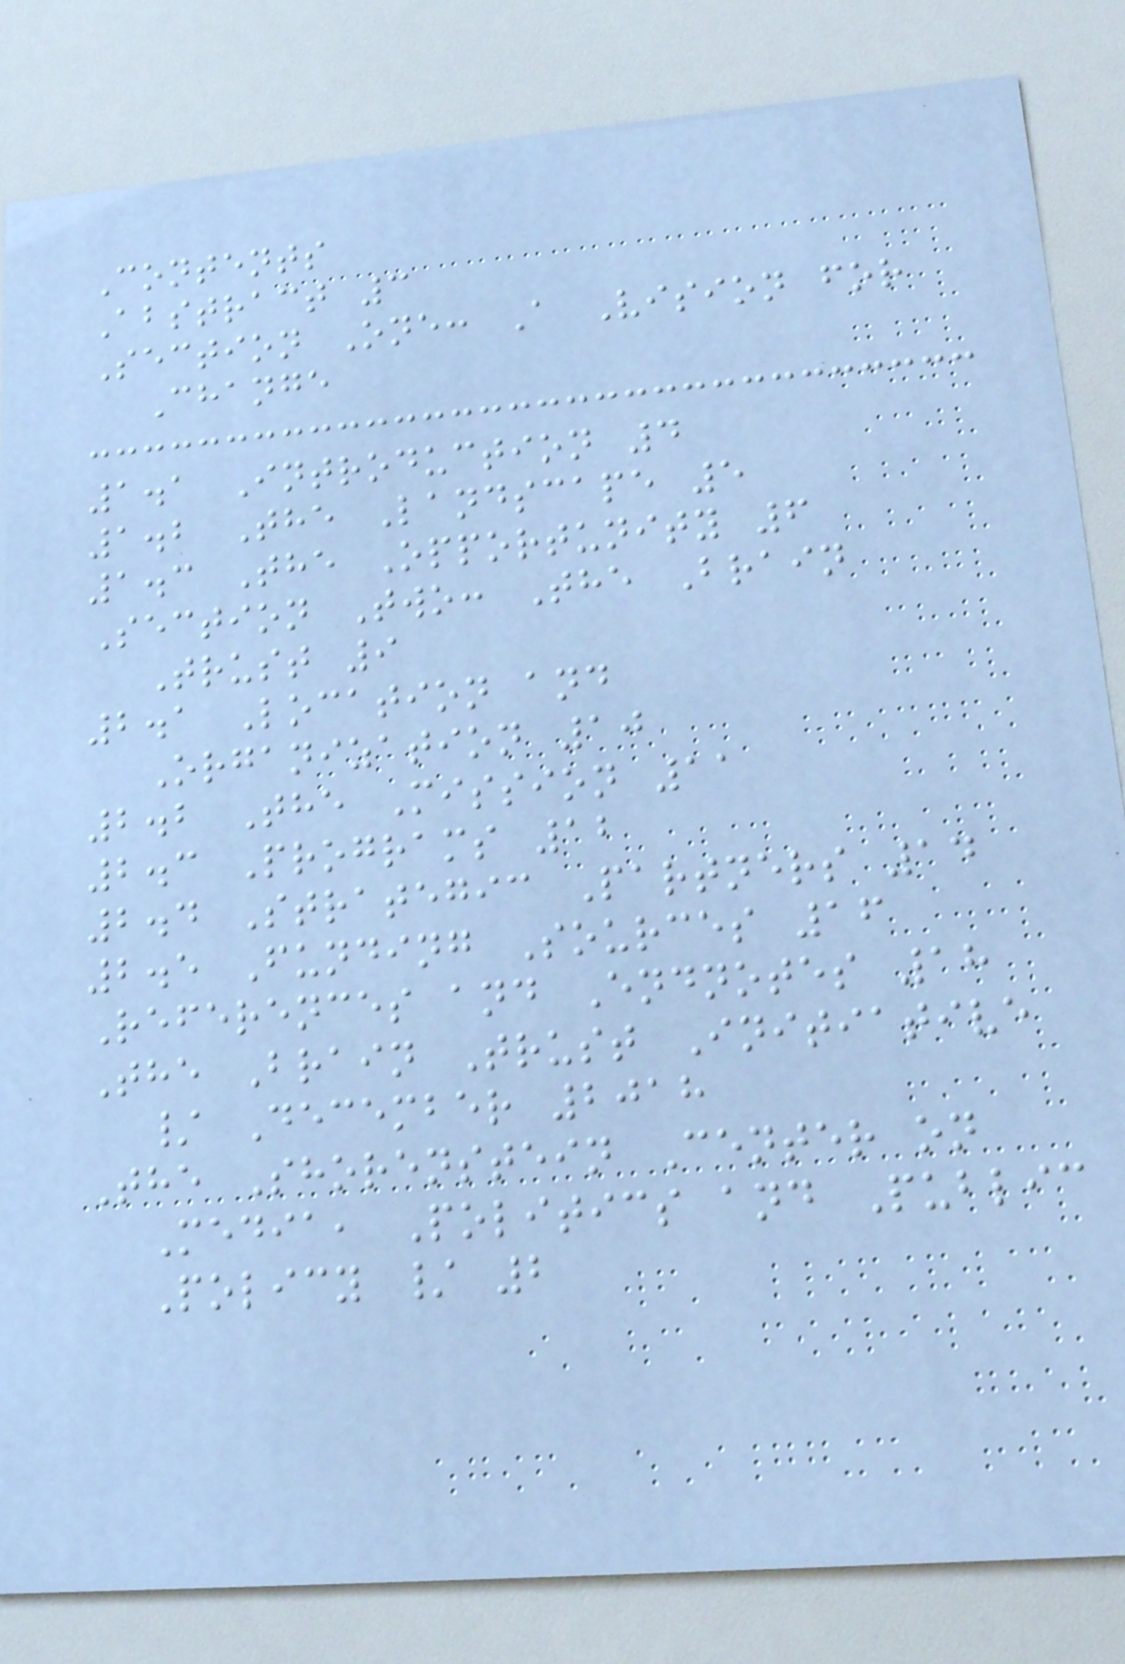Contents
Abstract 3
Section One: A Vision for
Change
1.1 Introduction 4
1.2 The Landscape 5
1.3 The Opportunity 6
Section Two: The Brain
Trust 9
2.1 Location and
Organization 10
2.2 The Mission 11
2.3 Programs 12
2.4 Strategic Partners 14
2.5 Funding Sources 16
References and Endnotes 18
The Brain Trust Initiative
/ December 2018
The Shorenstein Center on
Media, Politics and Public
Policy / 2
